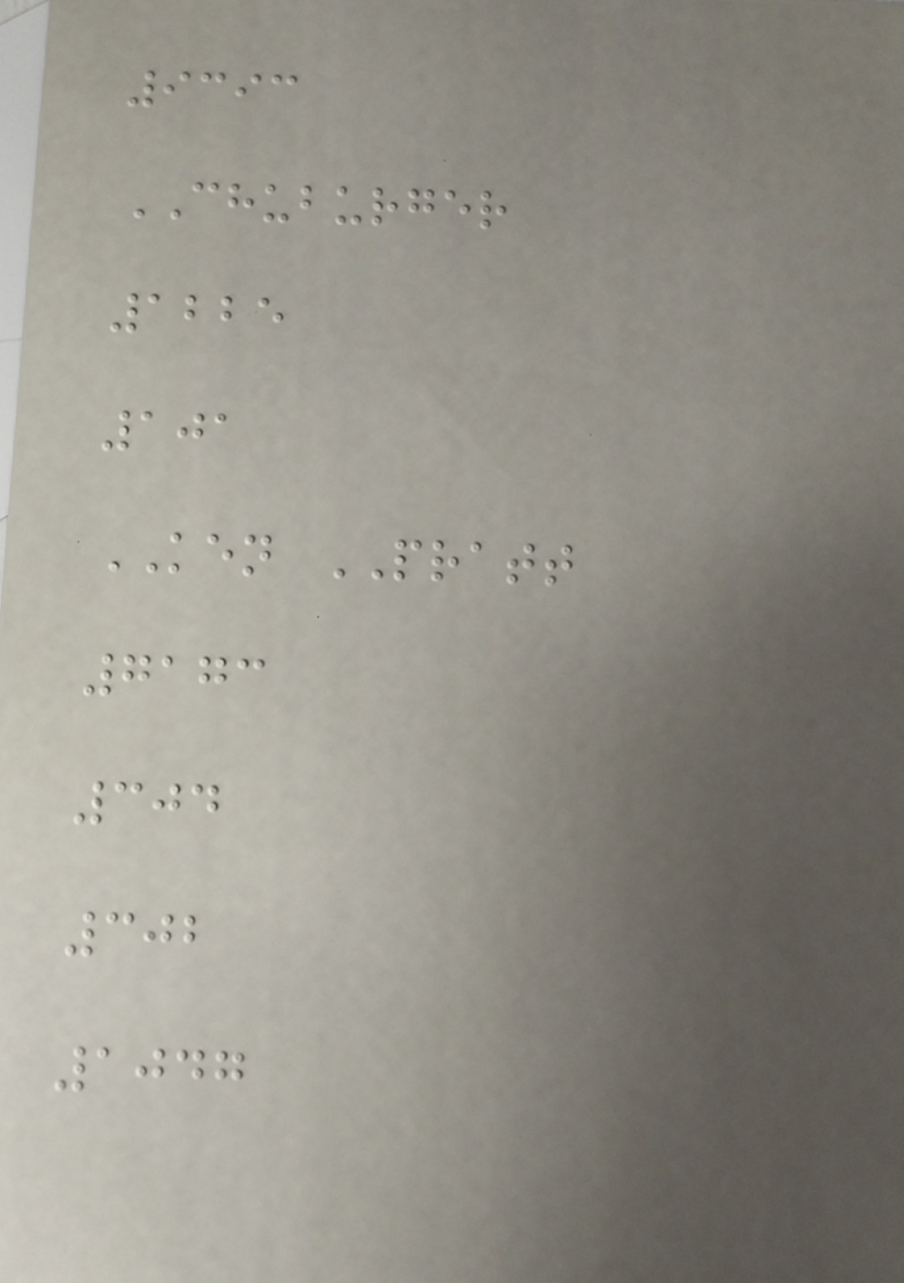9393
CHUBURGER
1225
101
KEN PRATT
7173
304
302
1047
